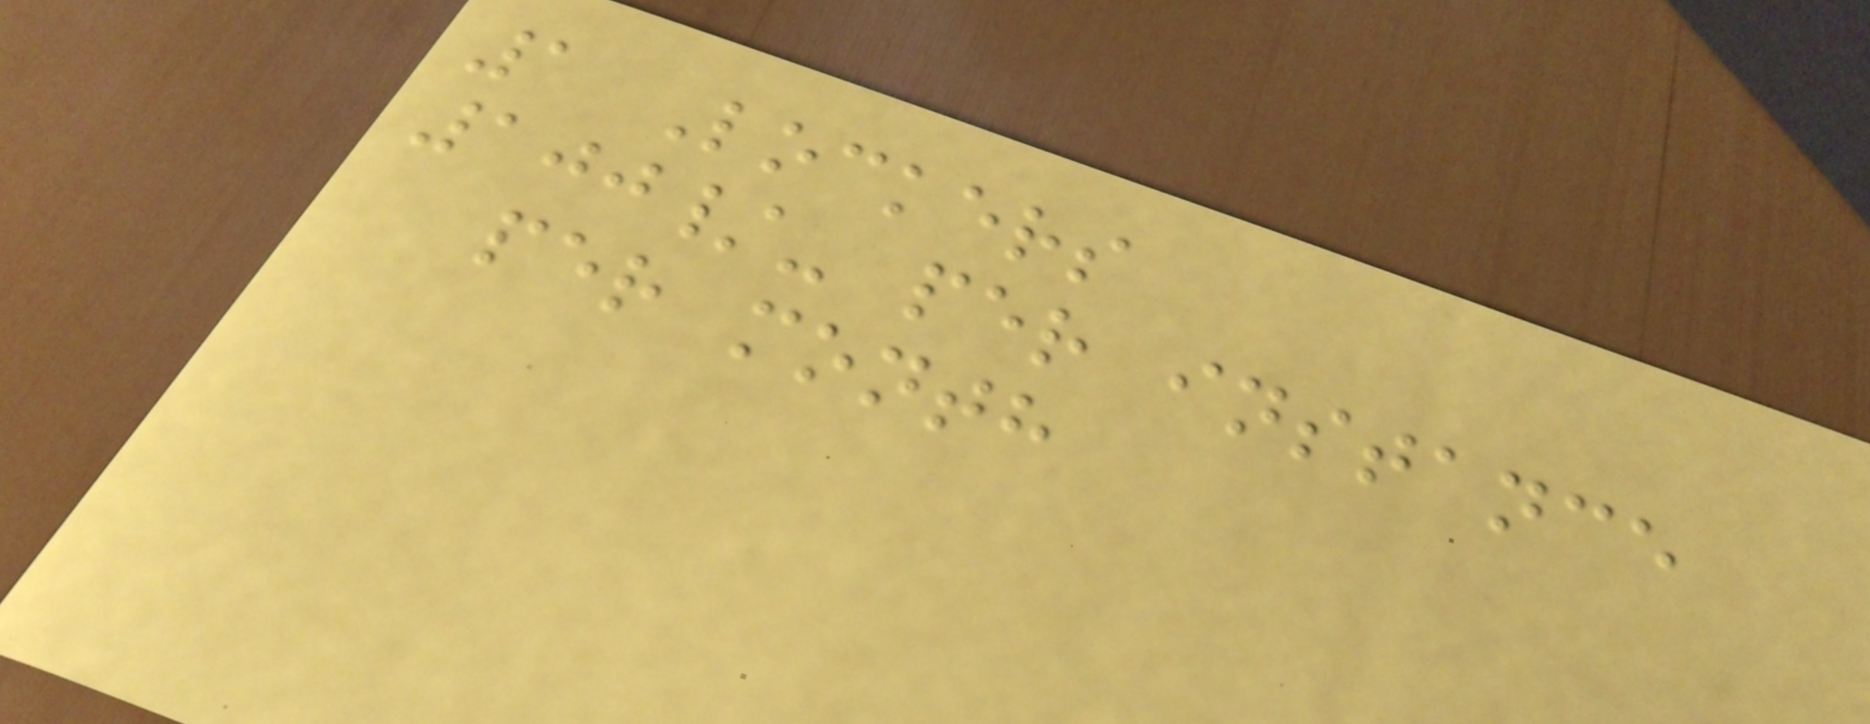1 Lockers
100/- per instance
per month
